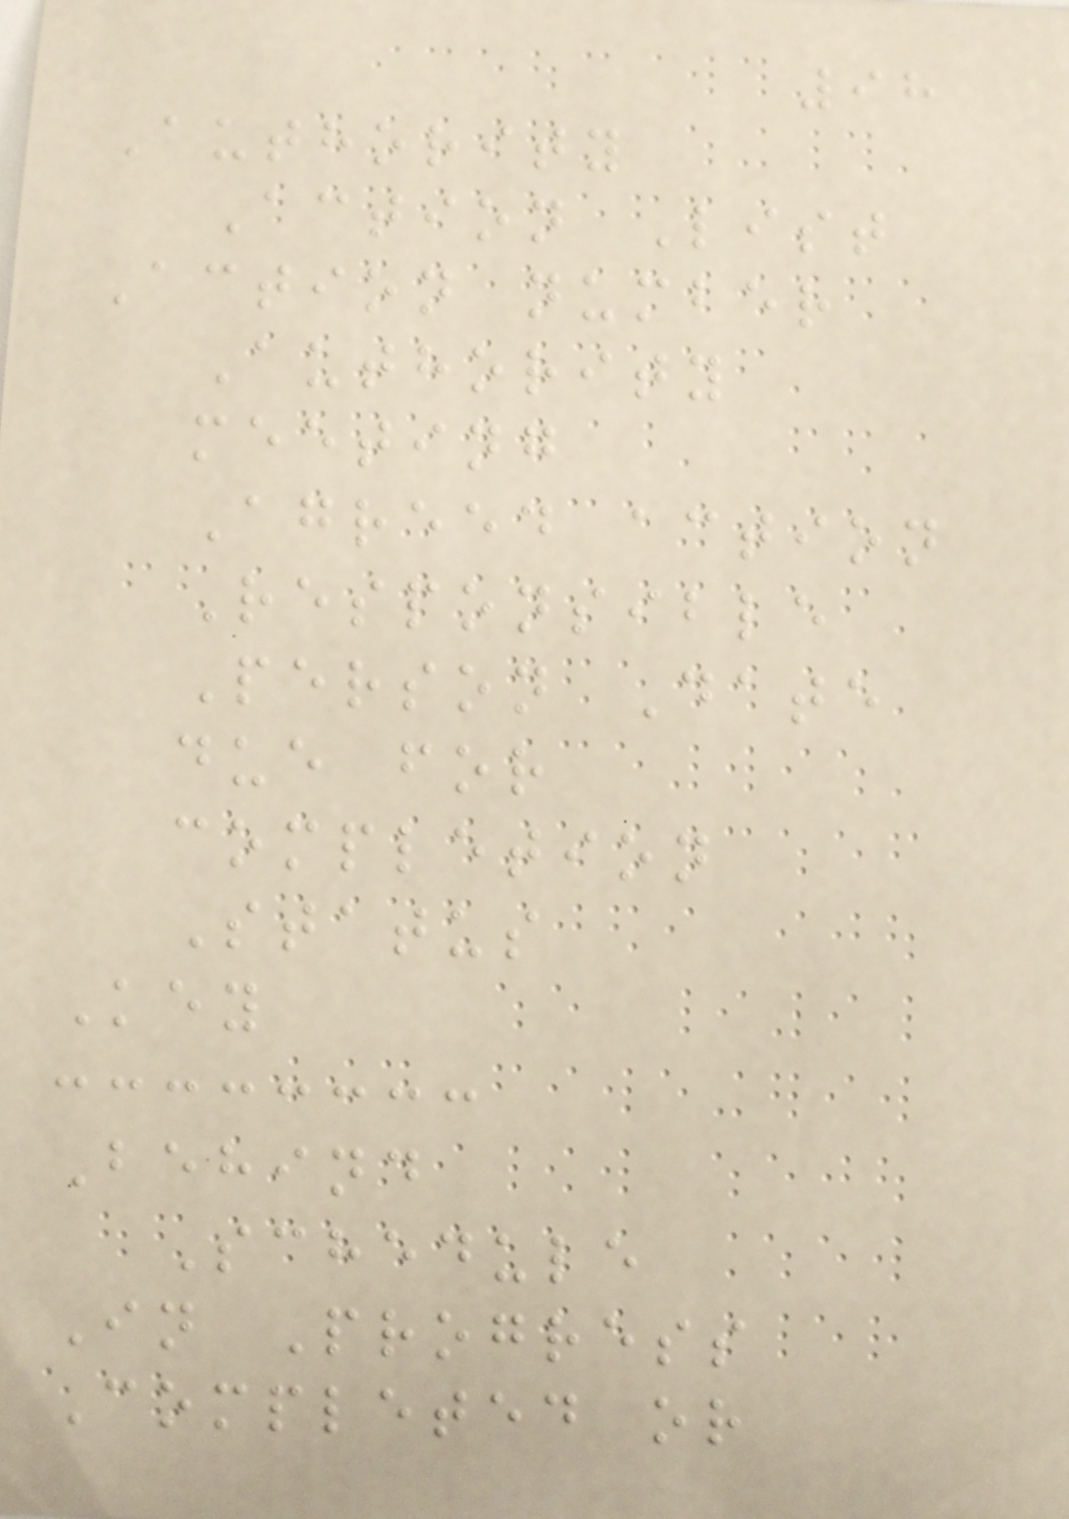98
Authority
Action List
Action number
Authority
meeting
Agreed action
Responsible
Person Date
due for
completion
Status
Key
Behind
Schedule
In Progress
Completed or
